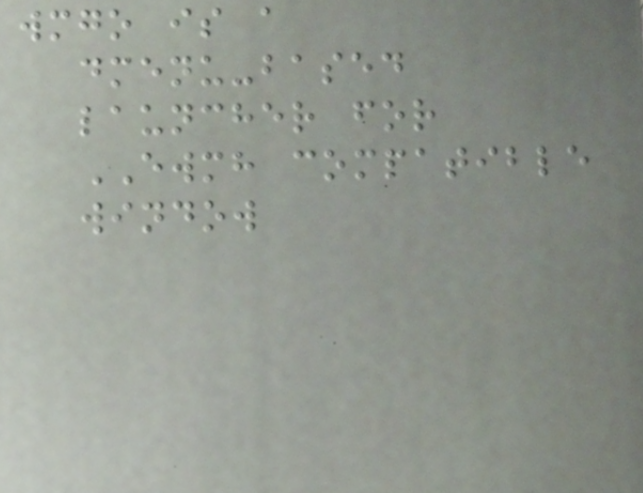wmgo is a
dmenu-based
launcher for
EWMH compatible
window
